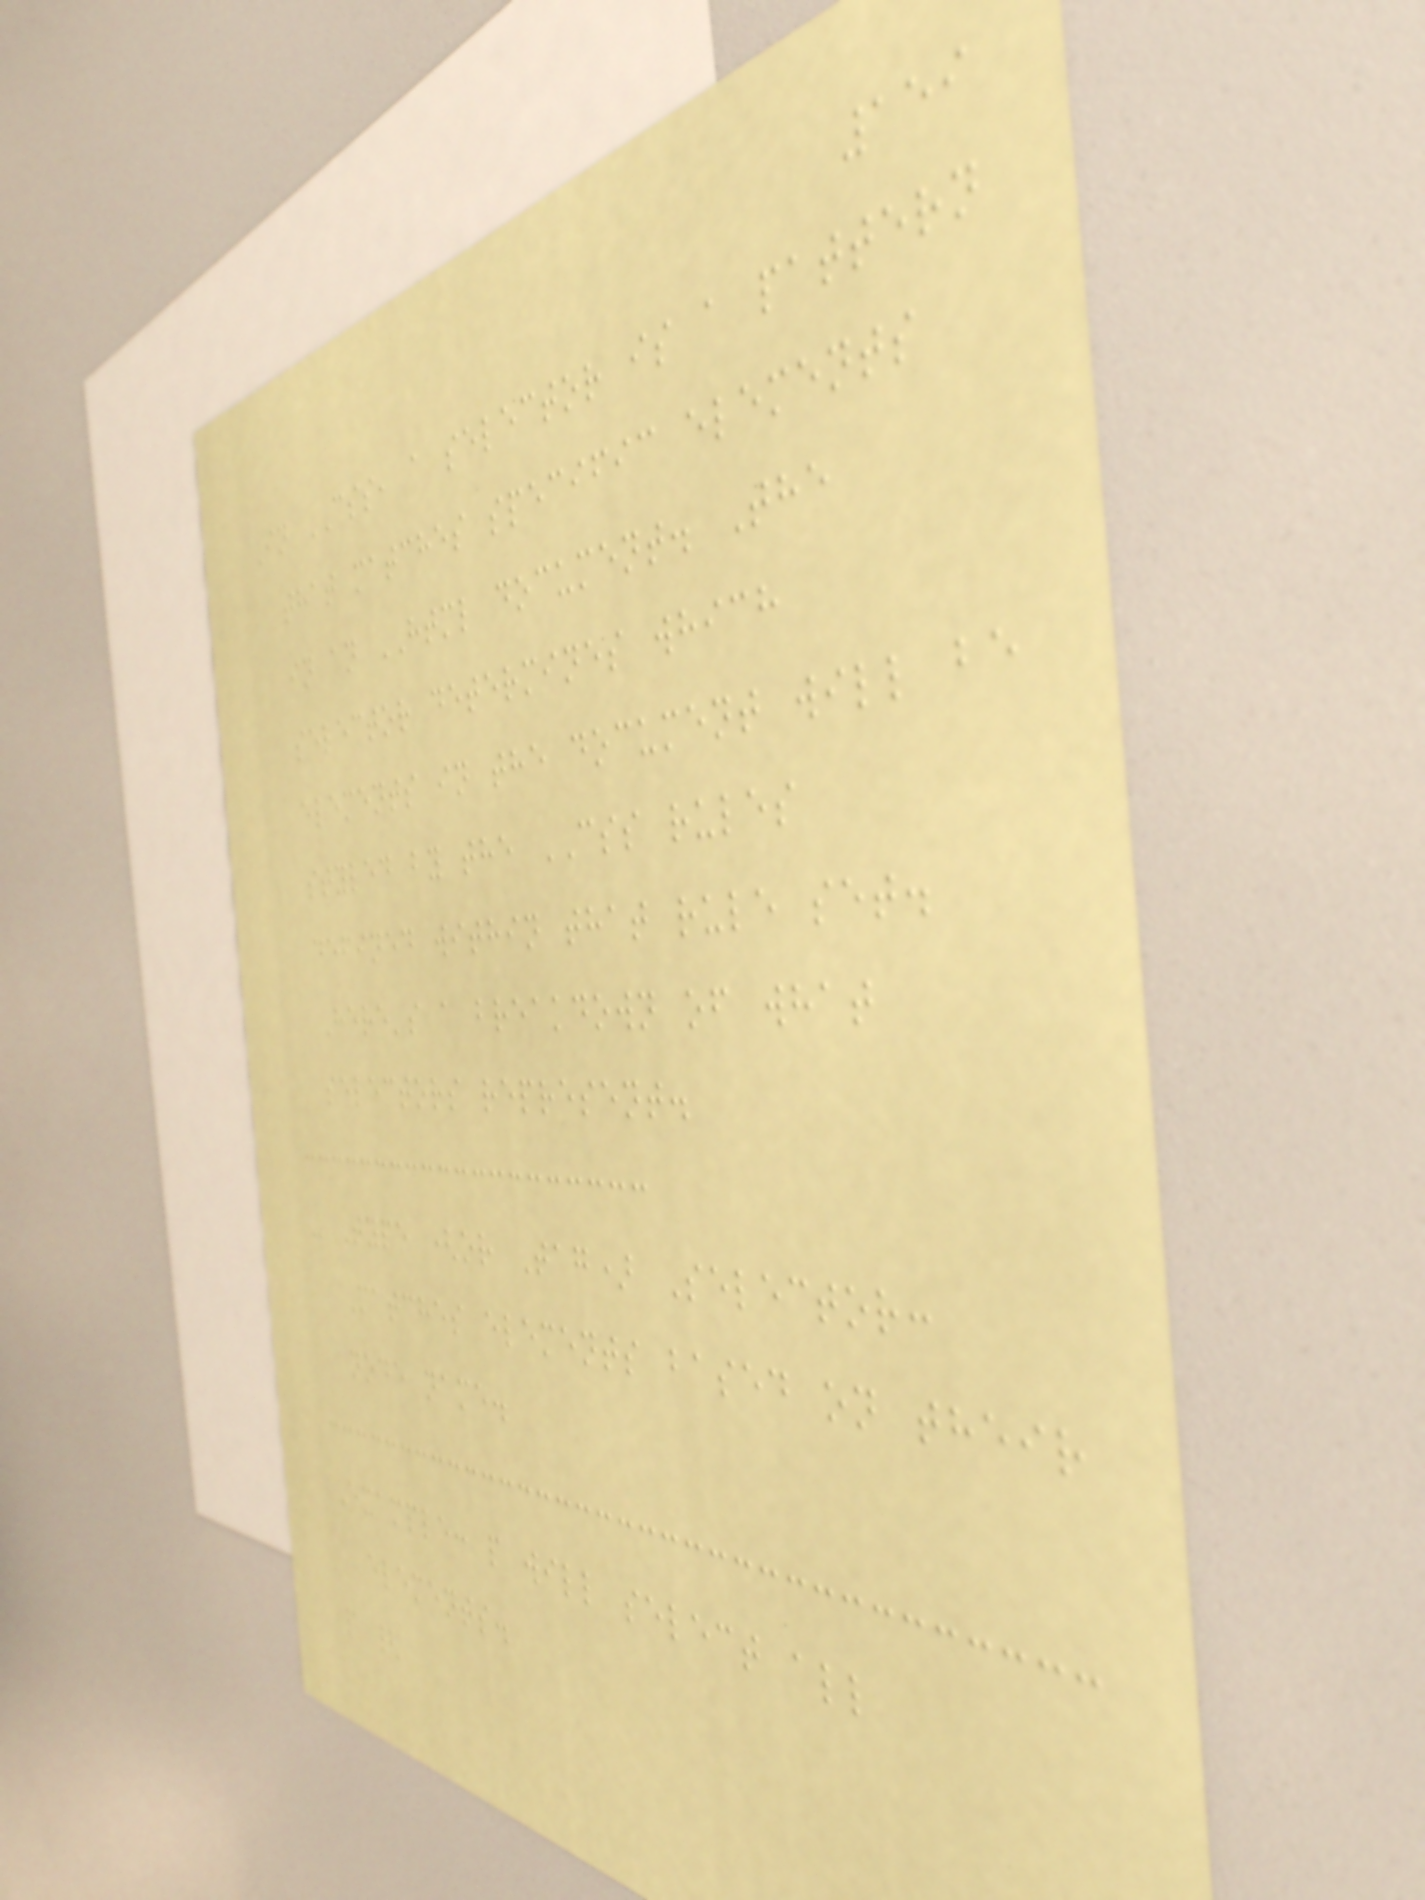159
In CSS, a selector is a pattern
that matches specific elements
in an HTML document. The
selector determines which
elements in the document will be
styled by the CSS rules
defined within that rule set.
Here's a breakdown of what
selectors represent.
- Type (or Tag) Selector:
Matches elements based on their
node name.
Example: p will select all
elements.
p {
